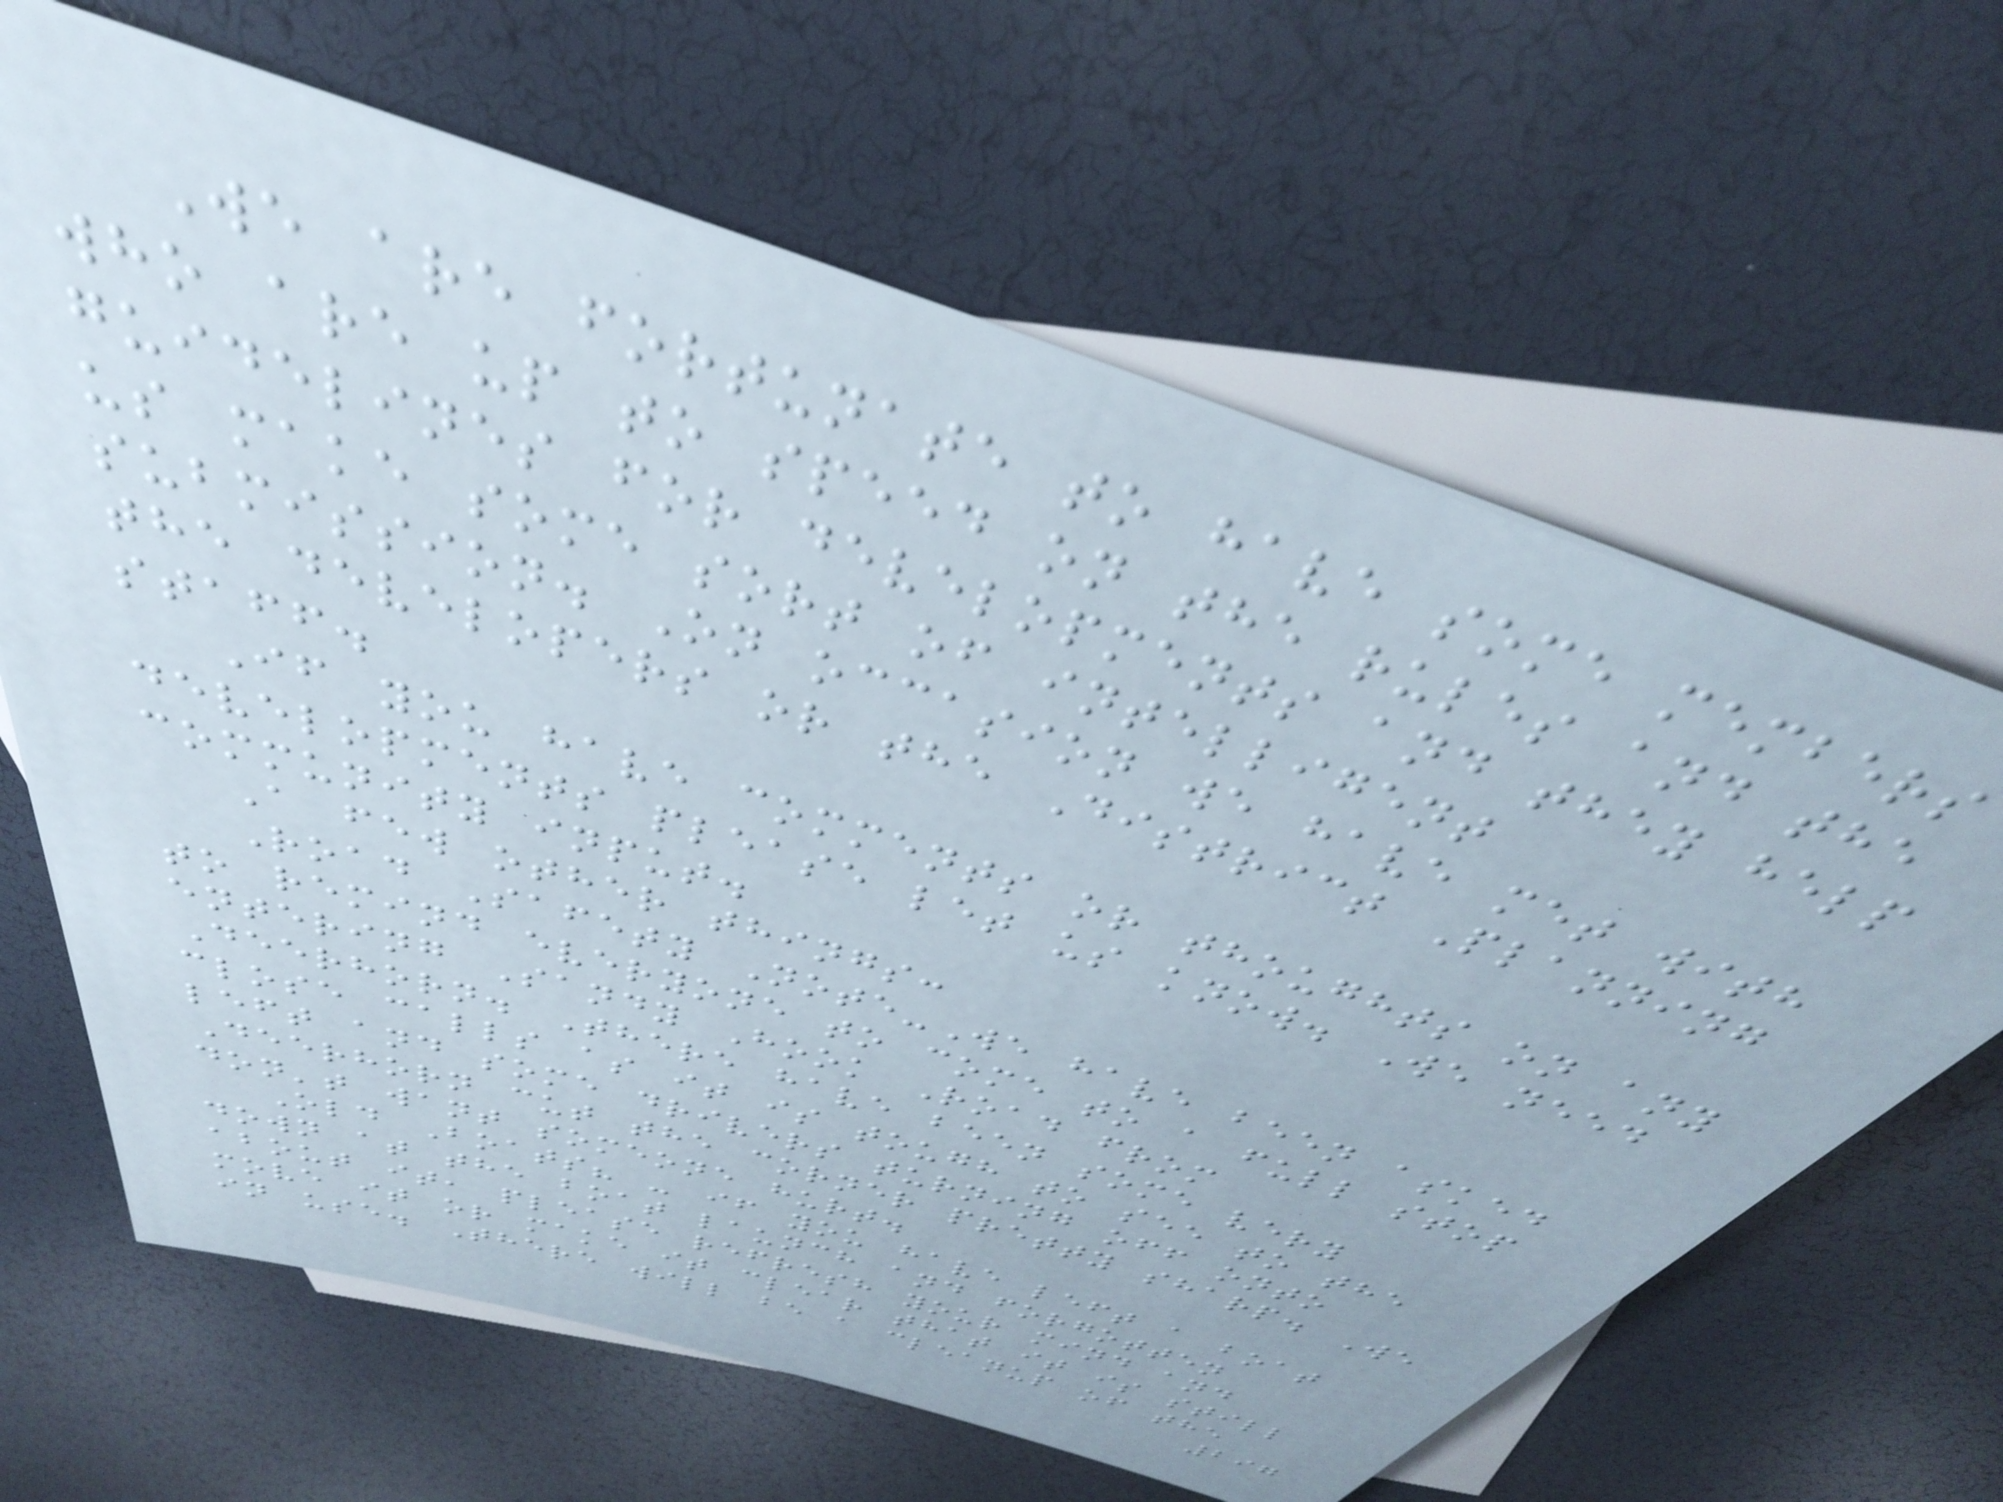We are fortunate to have some members
who are up to speed on the rules and the
guidelines for developments and they help
us make some sort of intelligent
submission. On occasion we have met with
the developers or the District Planning
staff.
If you have comments or thoughts on any
developments please let us know. We need
community input.
A few other things:
Road Safety Note-We have been asked
to remind everyone to come to a full stop
entering Sandy Hook Road from
Deerhorn. There have been some very
close calls as it is tough to see to the
left and some drivers turning off onto
Deerhorn cut the corner pretty sharp. We
don't want someone hurt.
Old Boats? - if you have left a boat
down at the boat launch and forgotten
about it, please refresh your mind and
move it or make it clear that it is still
in use. There will be a cleanup of the
297
